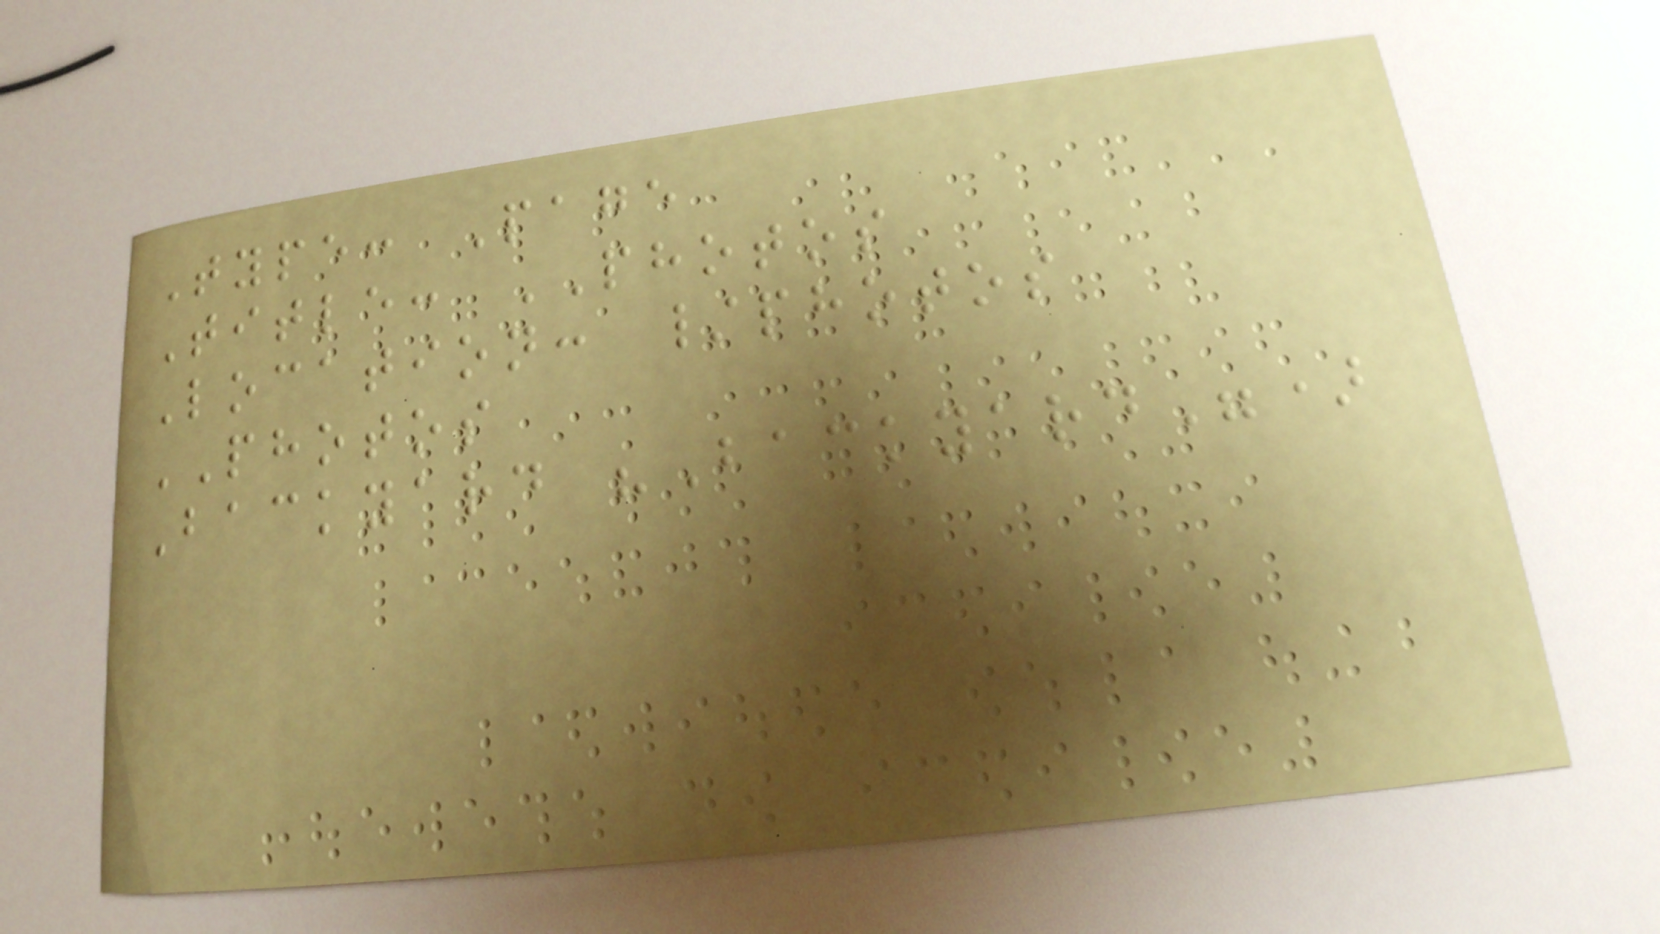Type: Page
Title: PHOTOS
Location: /photos
PHOTOS
Backyard "Backyard")
